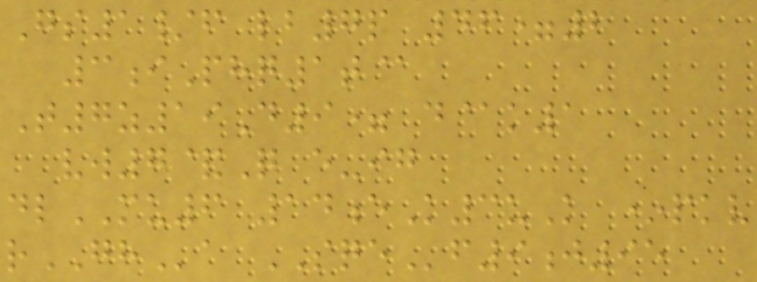Gs1/f lb7p 46=2
3iPhq1t@
T7z19D9= d@k1
vw7&Q e-ig
dlMU6 14eK3uK *pkv
rGHa SQEf9j95
